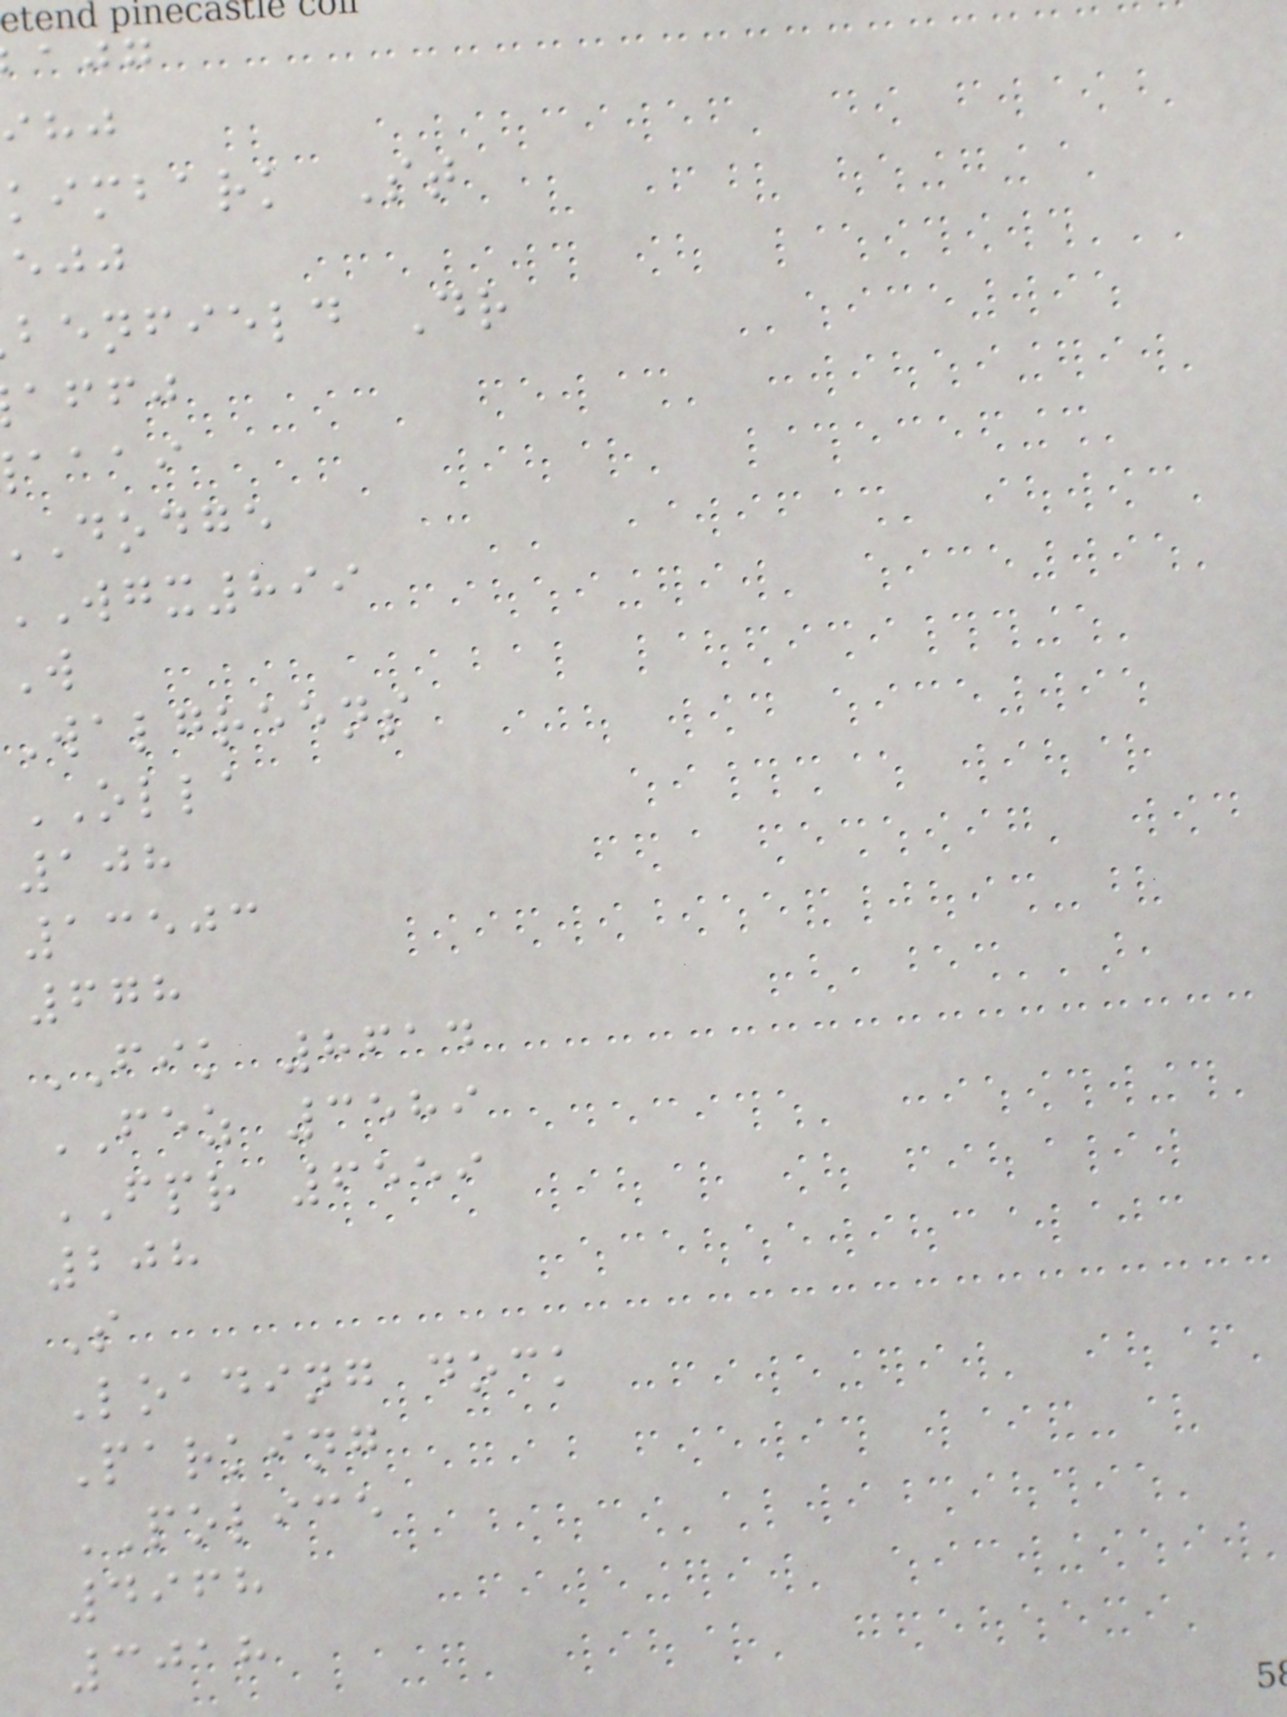kimbark St
benfield Dr
affj
aaai
dodge
wgx899
W
Walgreens
OLLA
108
13503
678
FIK 8614
FEZ 3589
FPR 6559
208
S
Loading dock
Parking
POLICE
4968
3018
